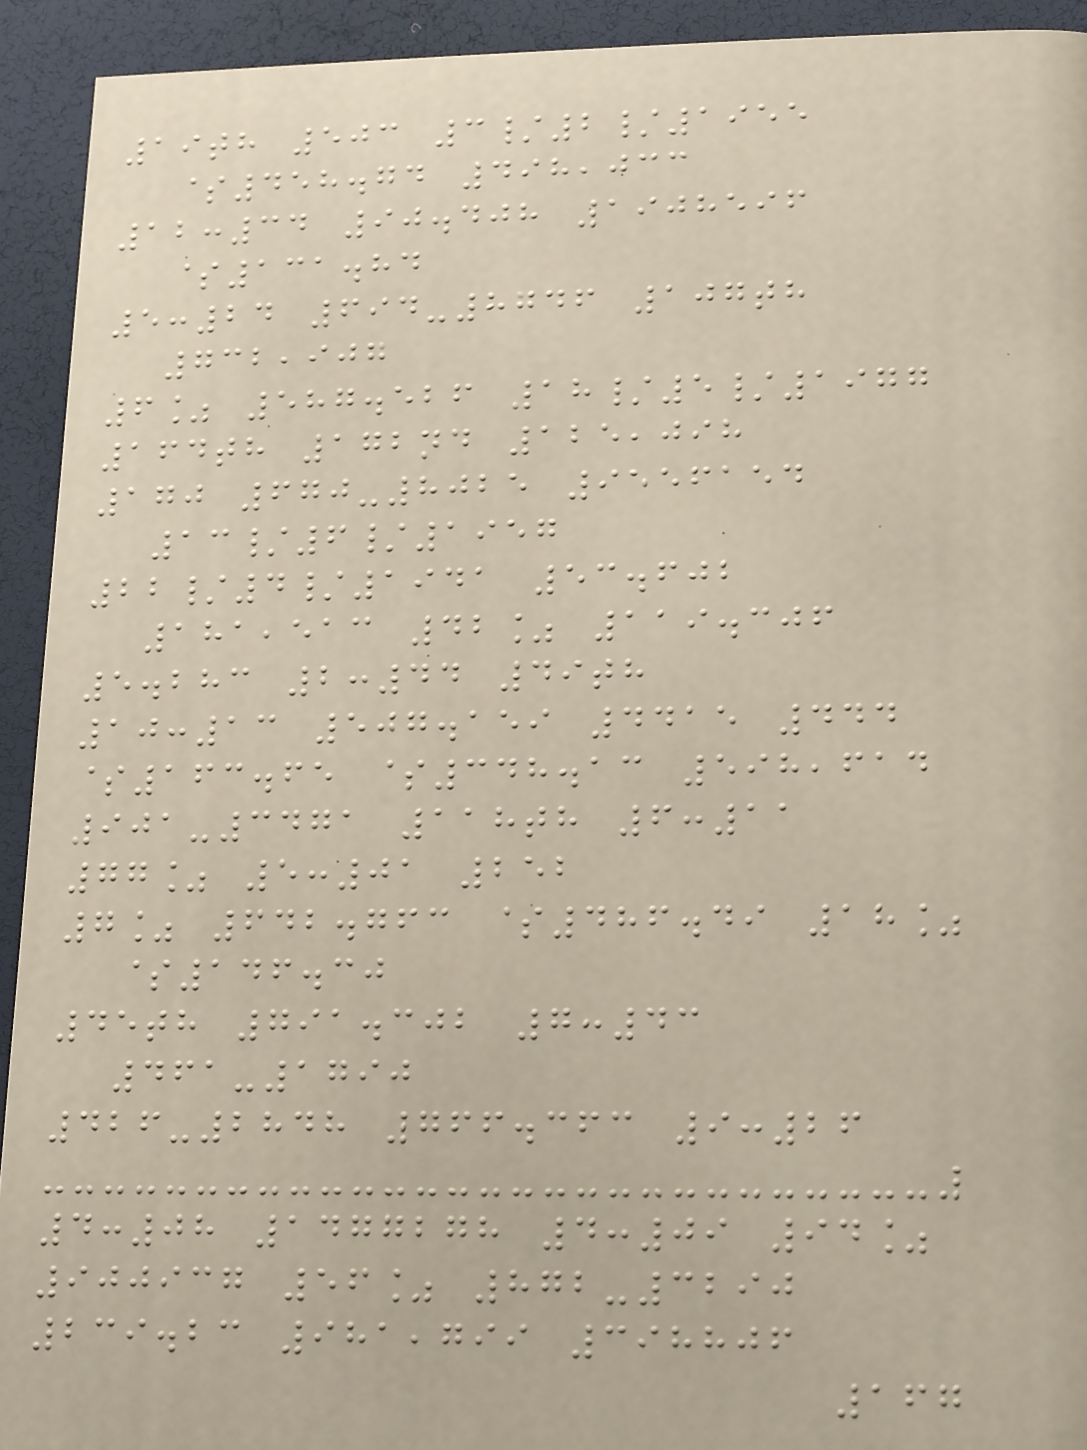19th 503 3/2/1955
$458.74 498,033
12:34 90.408 1908596
$131.84
5:24 694-8746 107th
732,907
6% 587.526 18/5/1977
164th 172nd 125,098
170 670-8025 9556154
13/6/1957
22/4/1941 53.602
181,513 42% 119.306
5.283 2:44 49th
10:13 507.159 4415 444
$163.65 $348.13 598,614
901-3471 118th 6:11
77% 5:01 252
7% 642.763 $486.49 18%
$146.30
45th 791.302 7:43
461-1790
426-2848 766.363 9:26
4:08 1477278 4:09 94%
900937 56% 872-3290
239.23 981,799 398806
167
